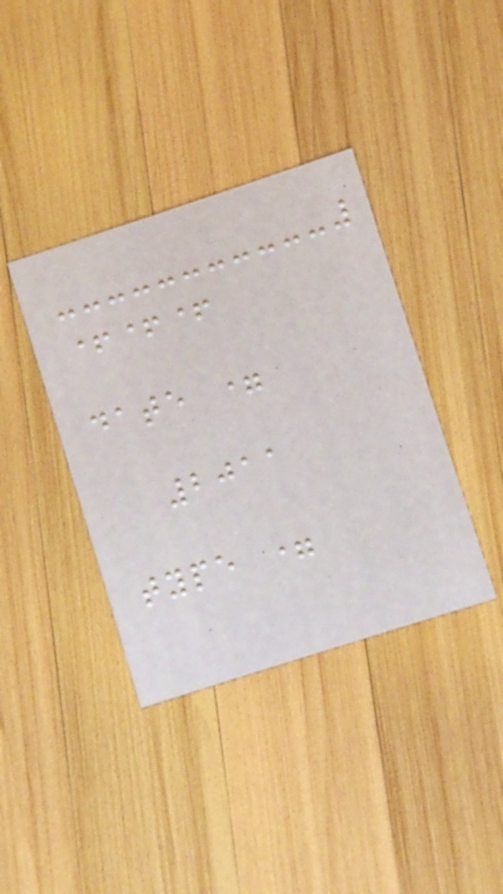+++
date =
2011
type =
